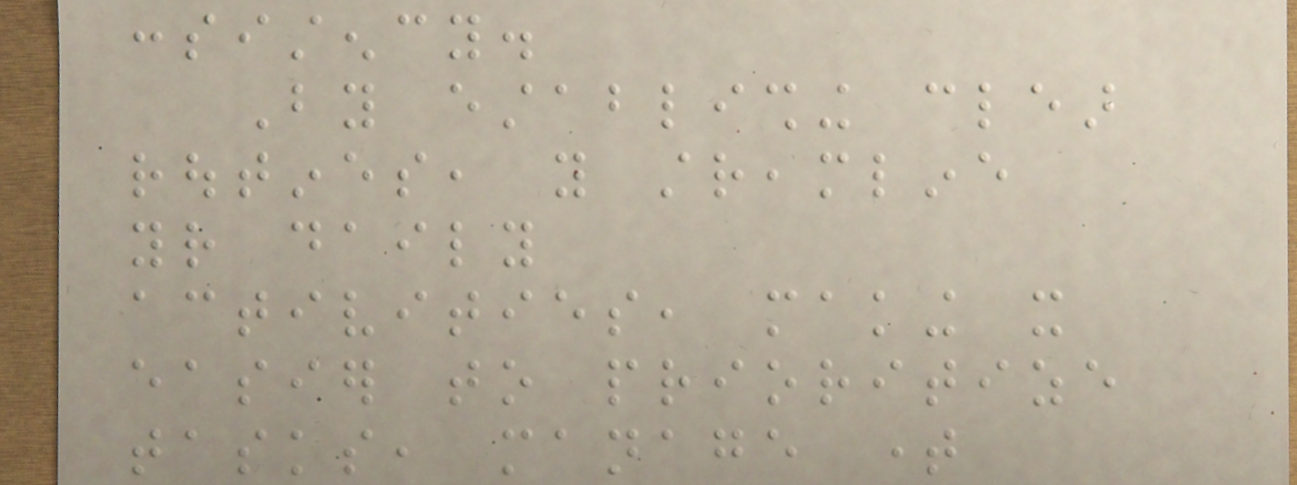consistency.
By establishing clear
routines, you streamline
your daily
activities, making it
easier to prioritize
tasks, manage time
